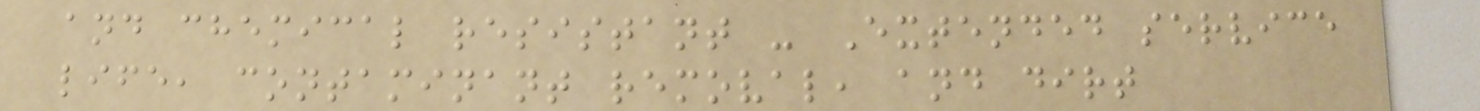and chemical resistant - Extended service
life, contaminant removal, and dirt
